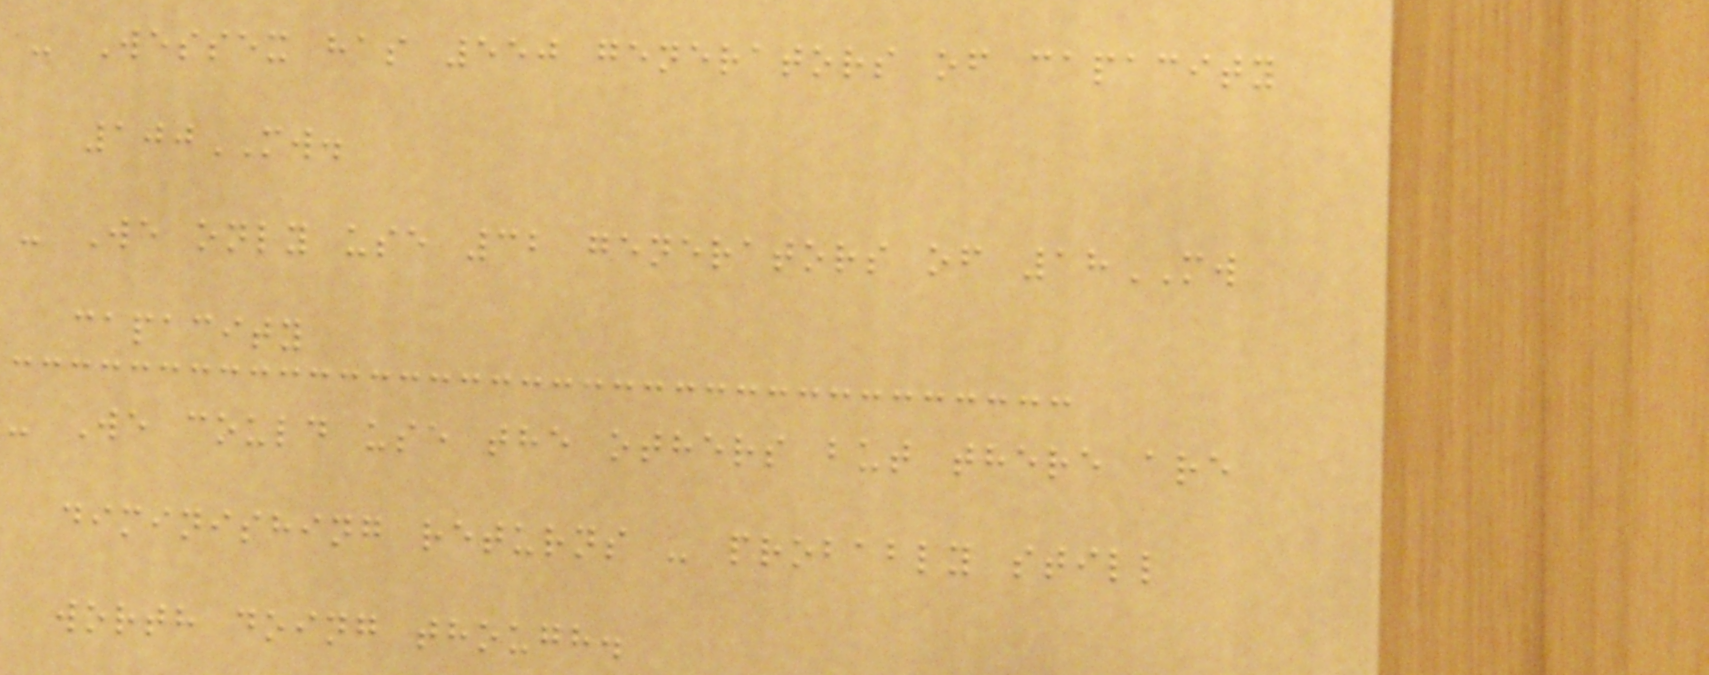- Wessex has 550 generators of capacity
100MW.
- We only use 32 generators of 18MW
capacity
- We could use the others but there are
diminishing returns - probably still
worth doing though.
